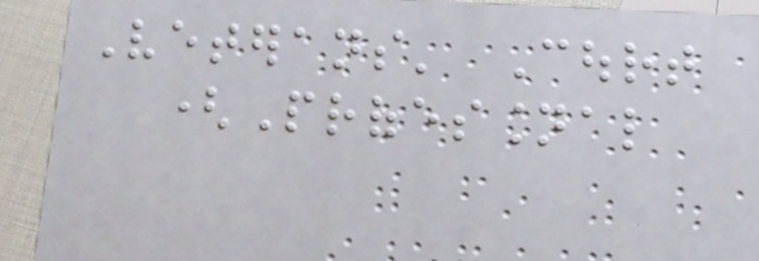Veterans' Court
(Professional
